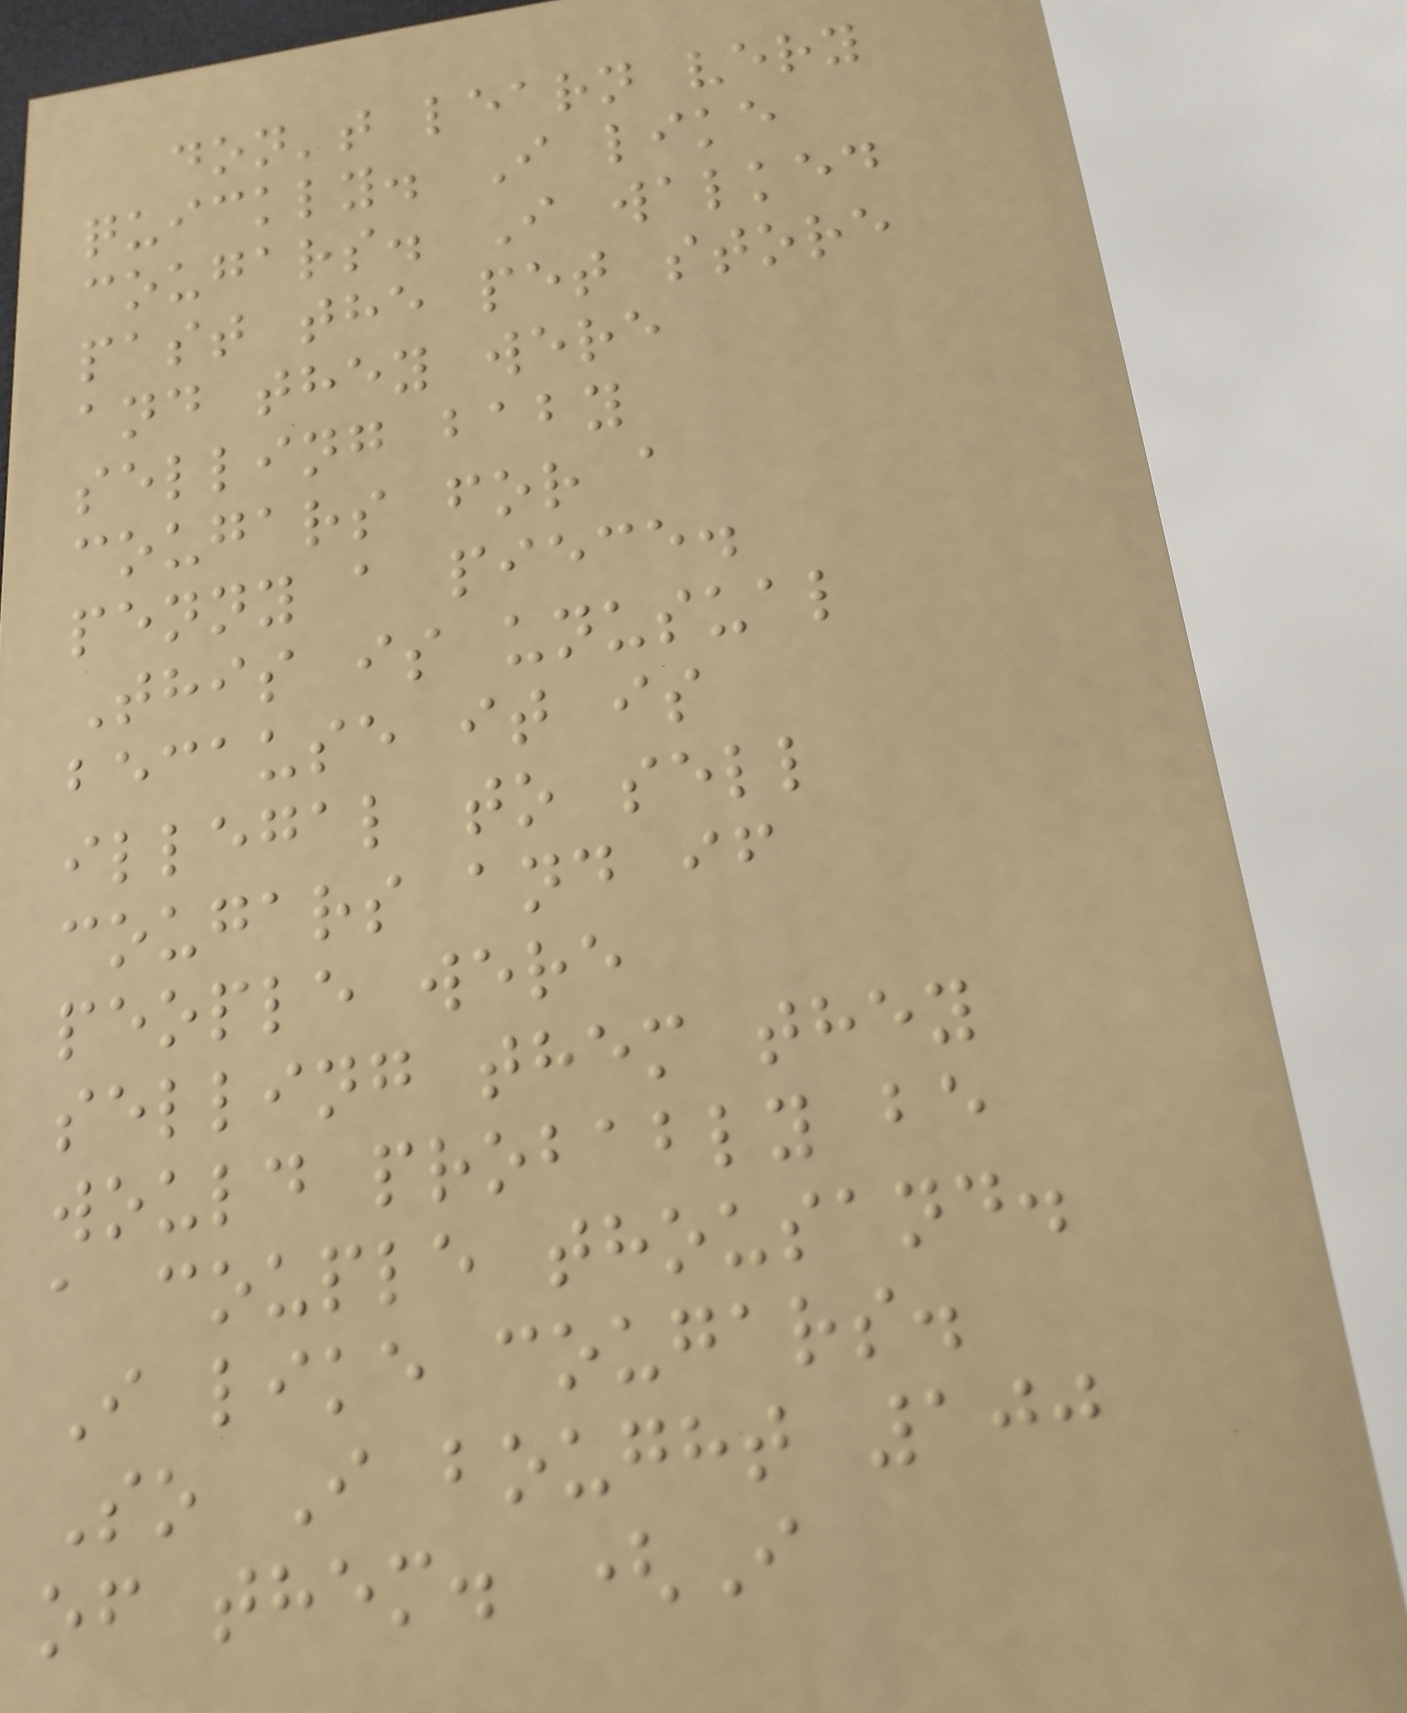don't learn very
quickly. I like
cougars. I walked
past the pet store
and they were
selling baby
cougars for a
penny a piece.
This is unusual
because it is
illegal to sell
cougars and if
people were
selling them they
would probably be
a couple thousand.
I like cougars.
So I bought 100
of them. (I
